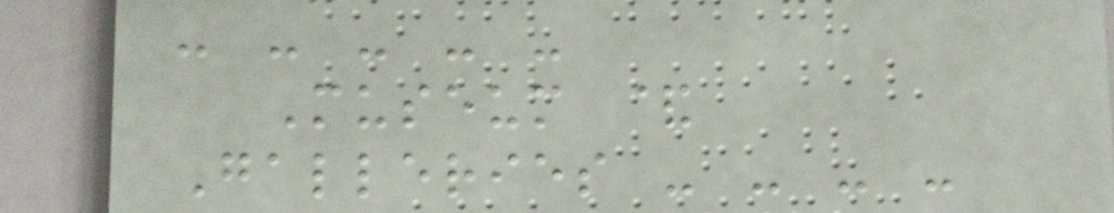- - - - -
Museum &
Galleries - - - -
